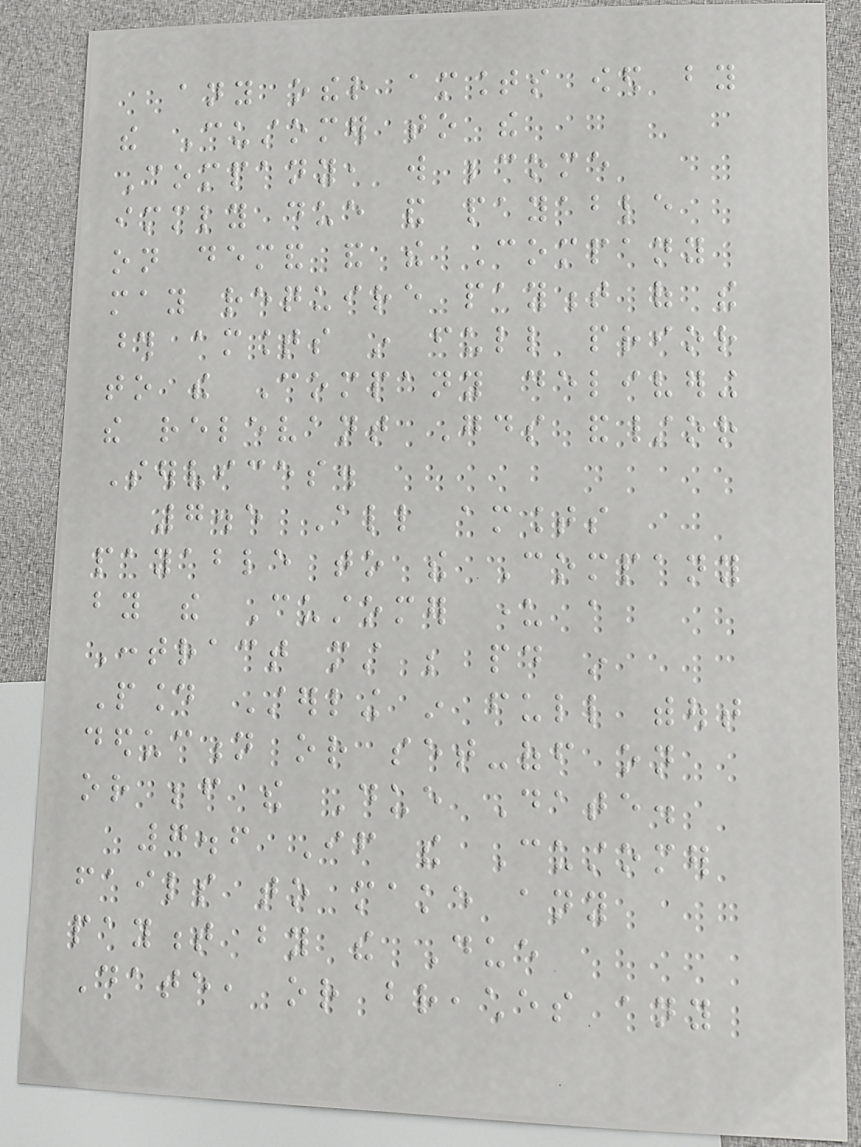any other amounts owed by
the Customer to the
Company, will become
immediately due and payable
on demand and the Company
may require payment of the
those amounts in full prior
to the Company delivering
the relevant Goods and/or
Services.
7.5 All amounts
payable to the Company
by the Customer under a
Contract must be paid in
Pound Sterling in full without
deduction or set-off on
or before the Due Date.
7.6 If the Customer
fails to make any
payment by the Due
Date, or breaches any
